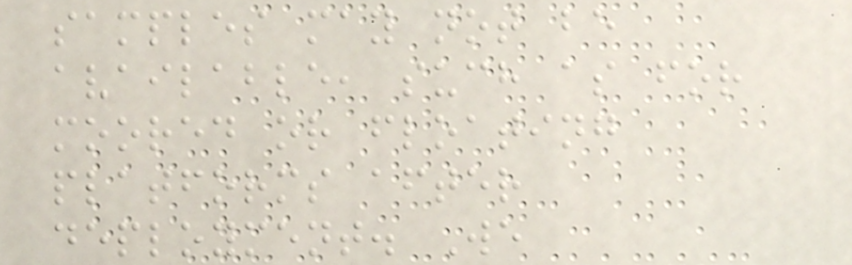samples may not be
available, such as for
moored or floating
platforms after
deployment. We
